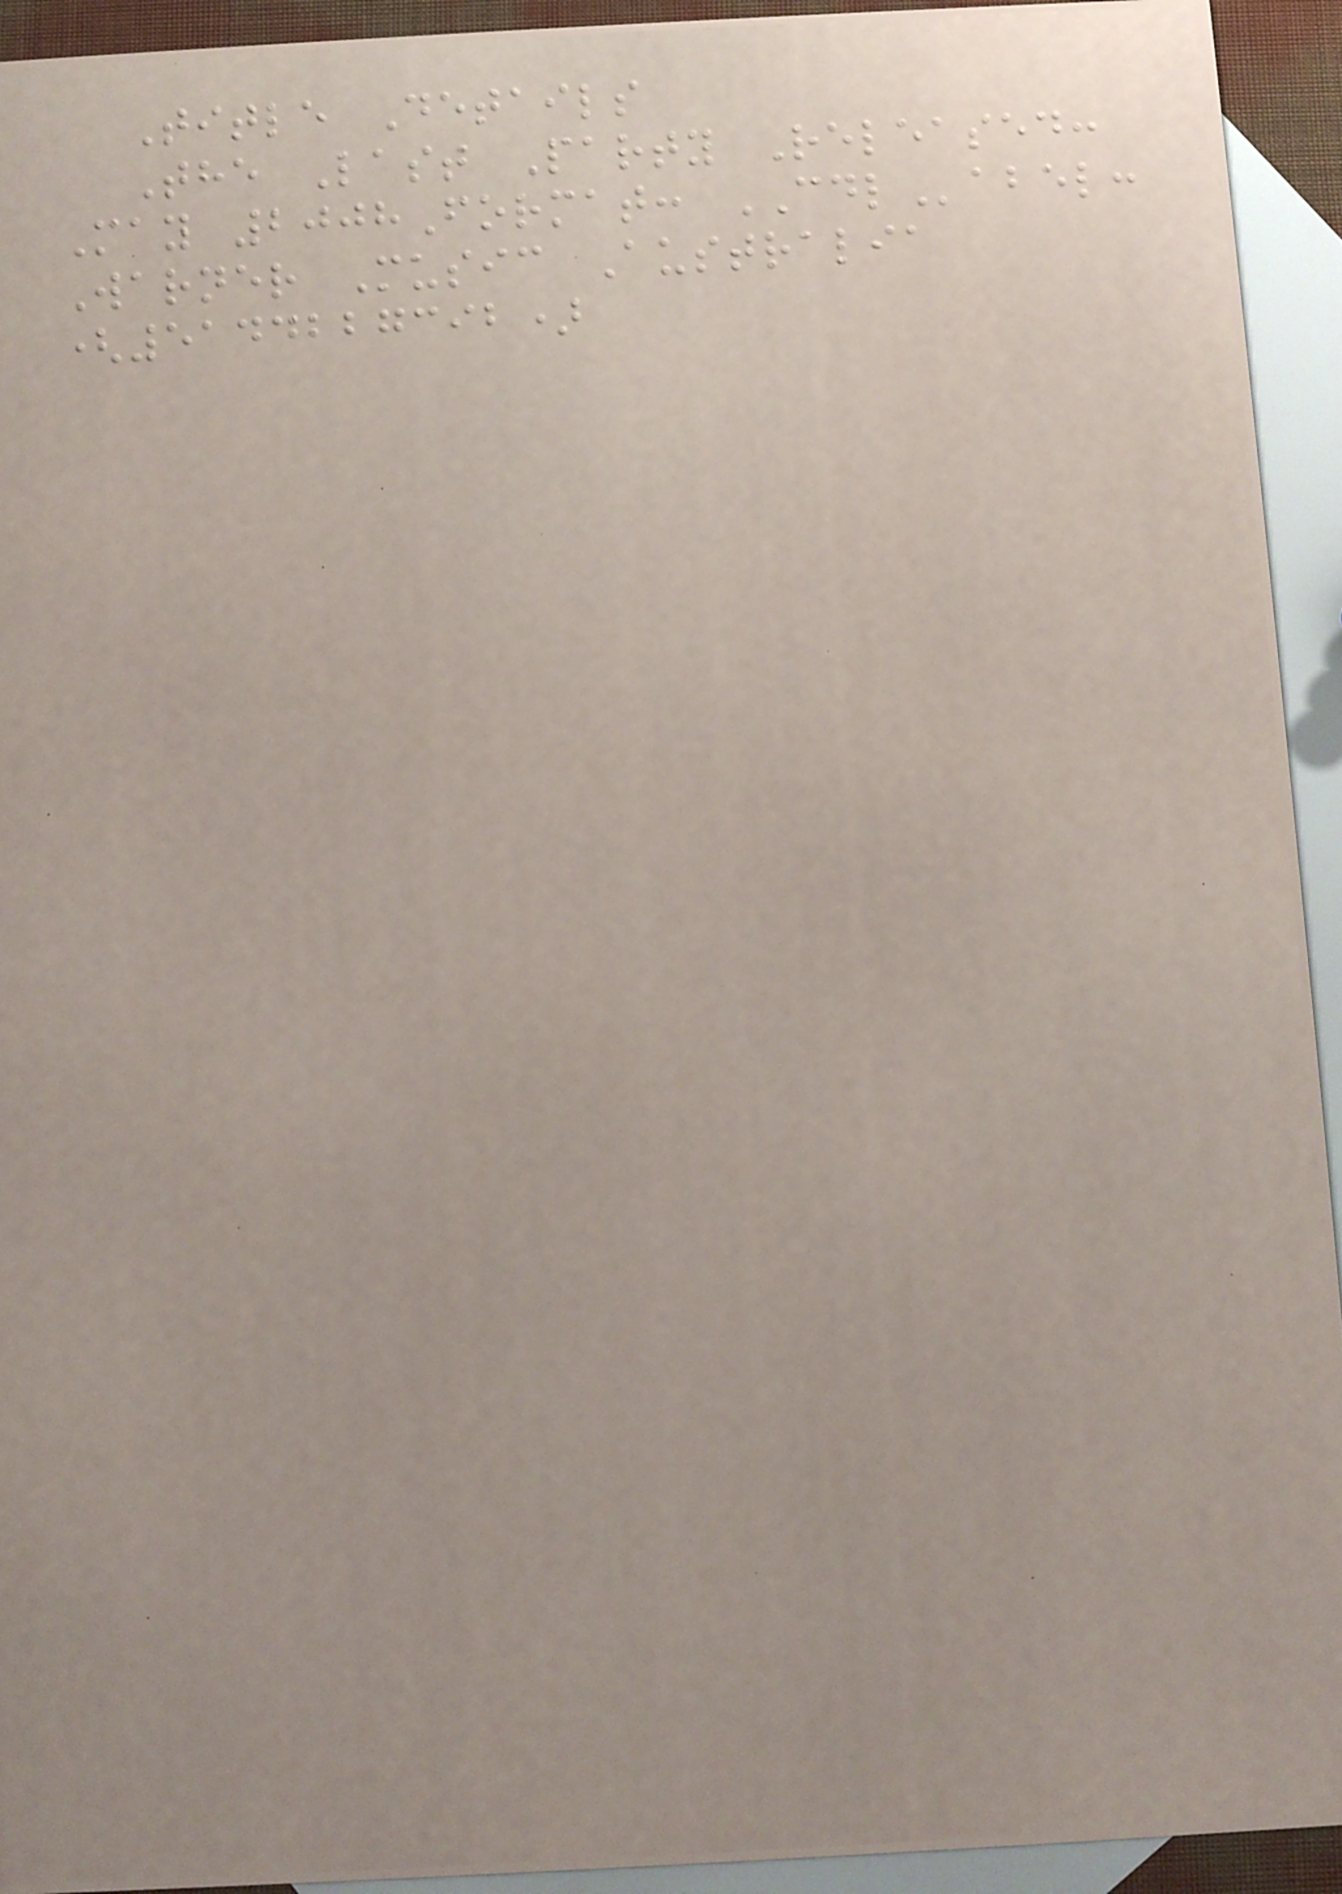Title Details
The Last Party Released:
May 2008Format: CDLabel:
Warner Music Australia
(5144227392)
